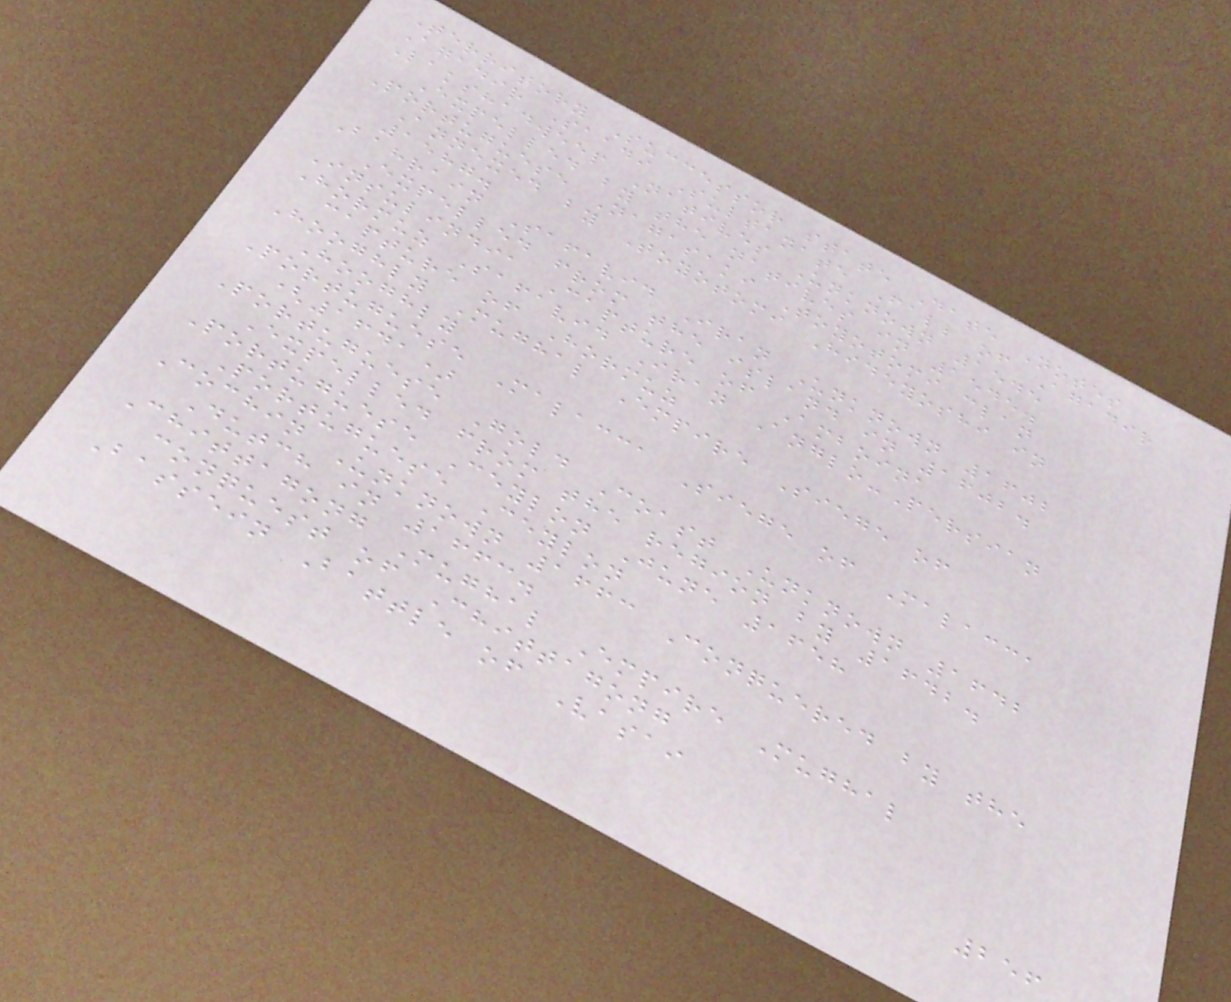Territory Successor state Date Notes
Agadir Saadi Sultanate Fall of Agadir
Lakshadweep Natives Unknown 1545
Expelled by the natives in 1545.
Portuguese Nagasaki Toyotomi clan
Annexed by Toyotomi Hideyoshi in
1587.
Bahrain Safavid Iran Unknown 1602
Expelled from the island in 1602.
Insulindia Capture of Amboina
Hormuz Safavid Iran Anglo-Persian
capture of Hormuz
Hooghly Mughal Empire Siege of
Hooghly
Portuguese Malacca Siege of Malacca
(1641)
Portuguese Gold Coast Unknown 1642
Expelled from the region by 1642.
Portuguese Ceylon June 1658
Portuguese Ceylon
Cochin Unknown 1663 Conquered by the
Dutch in 1663.
Chittagong Mughal Empire Mughal
conquest of Chittagong
Bassein Battle of Vasai
256
